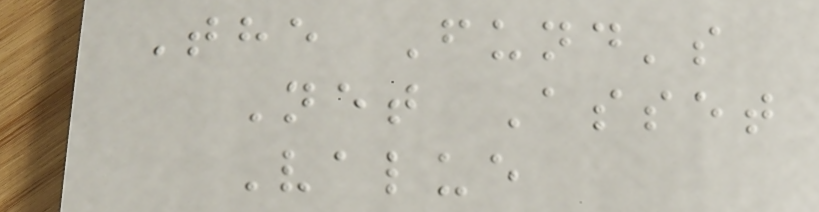The Fund's
Net Asset
Value
